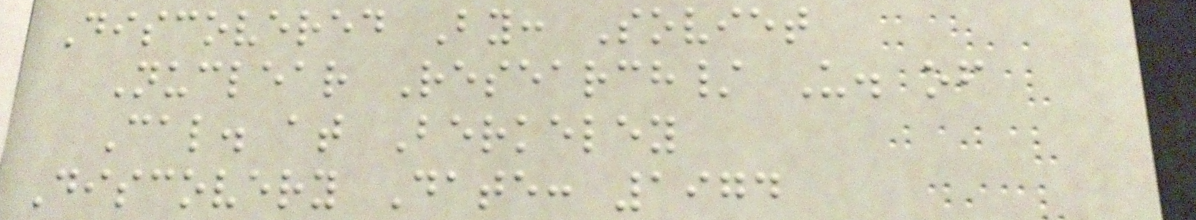Discovered By: Soviet
Nuclear Research/ U. of
Cal. at Berkeley
Discovery Date: 1974
